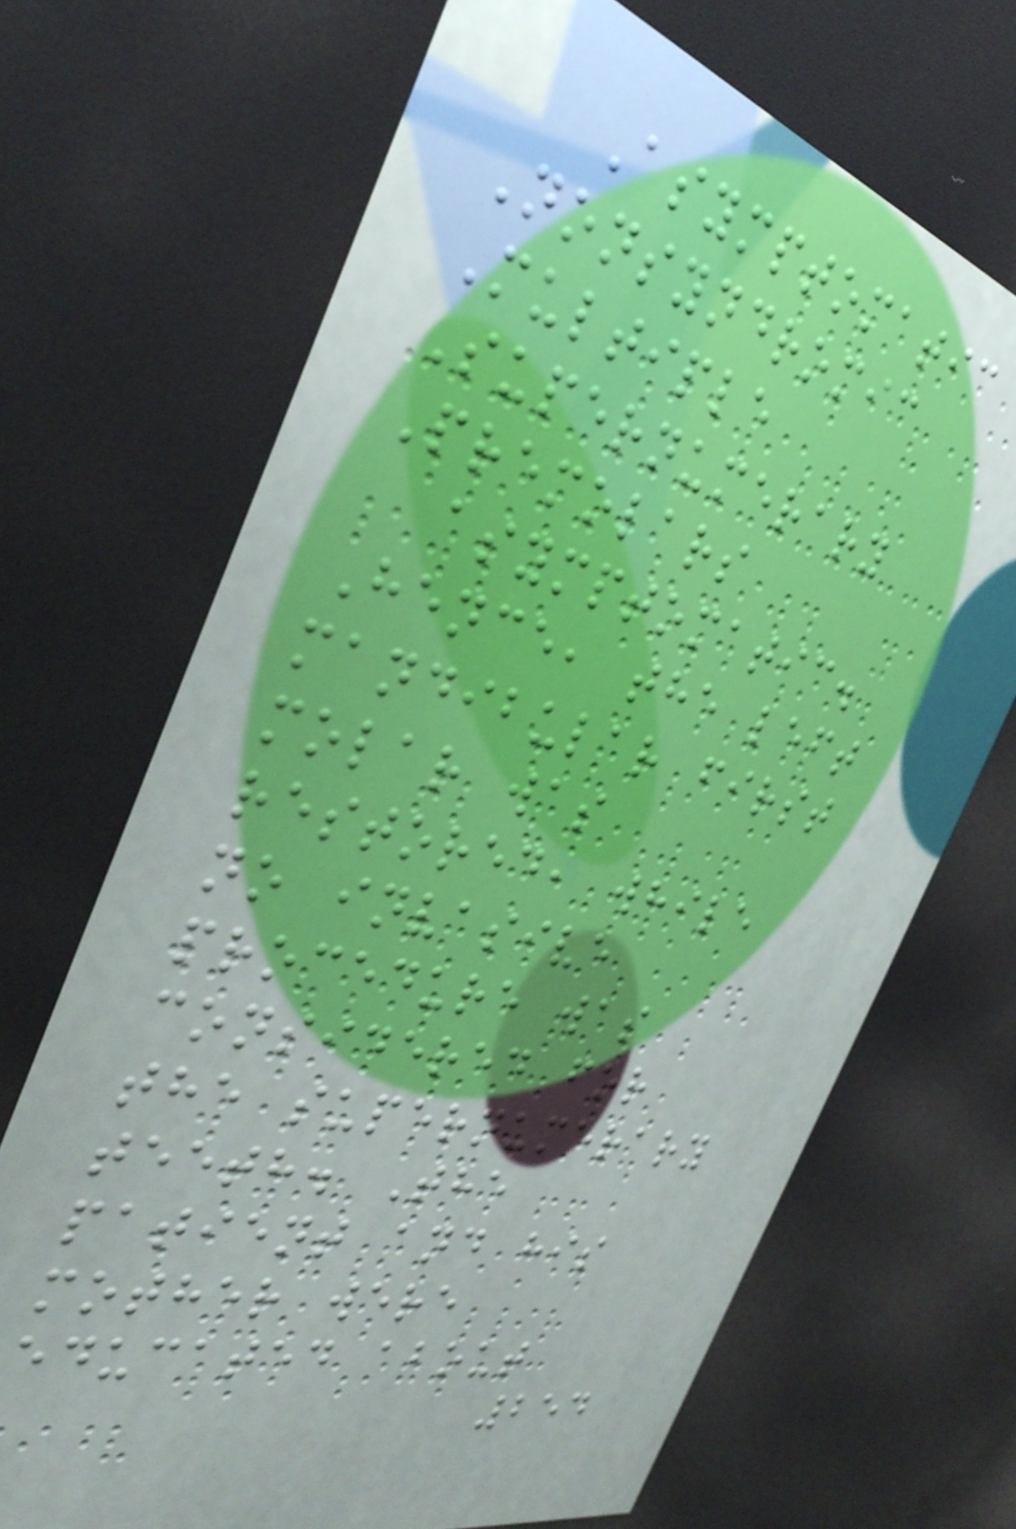Asymptomatic
Nonsyndromic
Multiple
Supernumerary
Premolars
asymptomatic.
Hence, the left
mandibular first
molar was
restored, while
no invasive
procedure was
considered for
the supernumerary
teeth. The
patient and his
mother were
educated about
254
